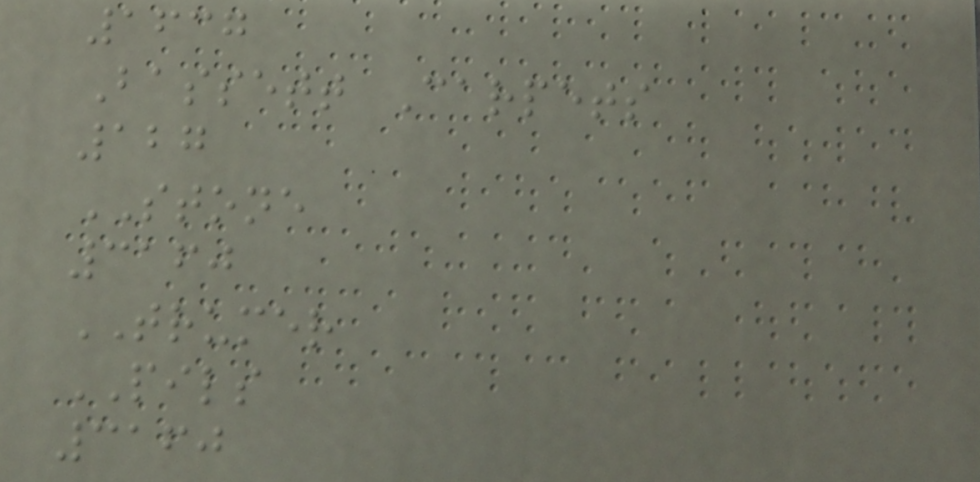1637
Bassett Carpets
127
STONE
3160
TRUMER
PILS
3160
